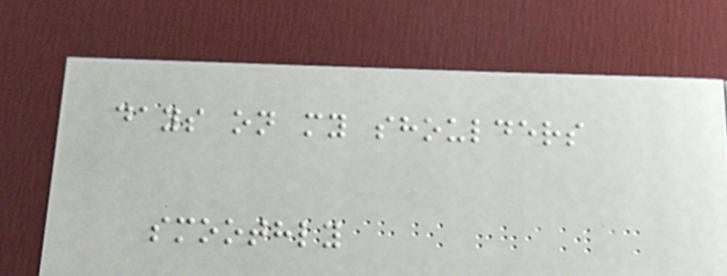days on my shoulders
smoothly
